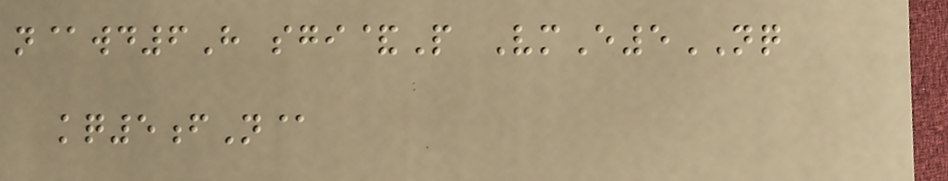n@wd6H sgi&P VmE5NQ
kq5fN@
